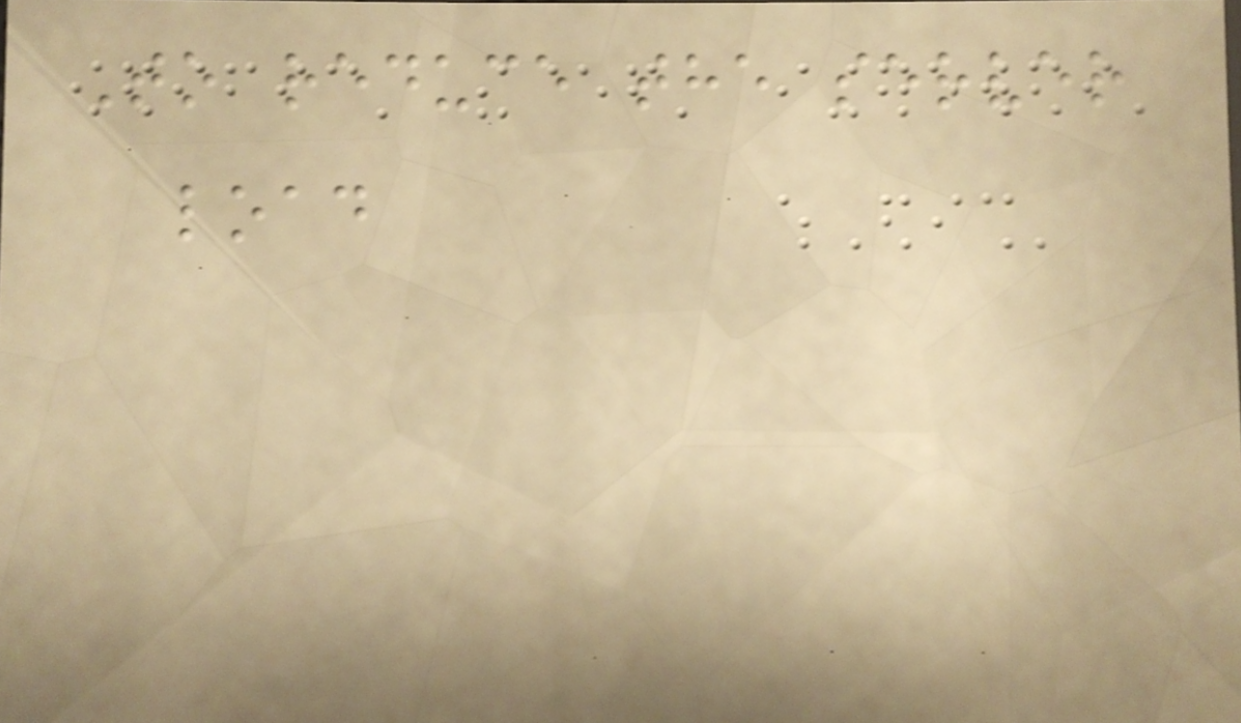To reduce the server
load
